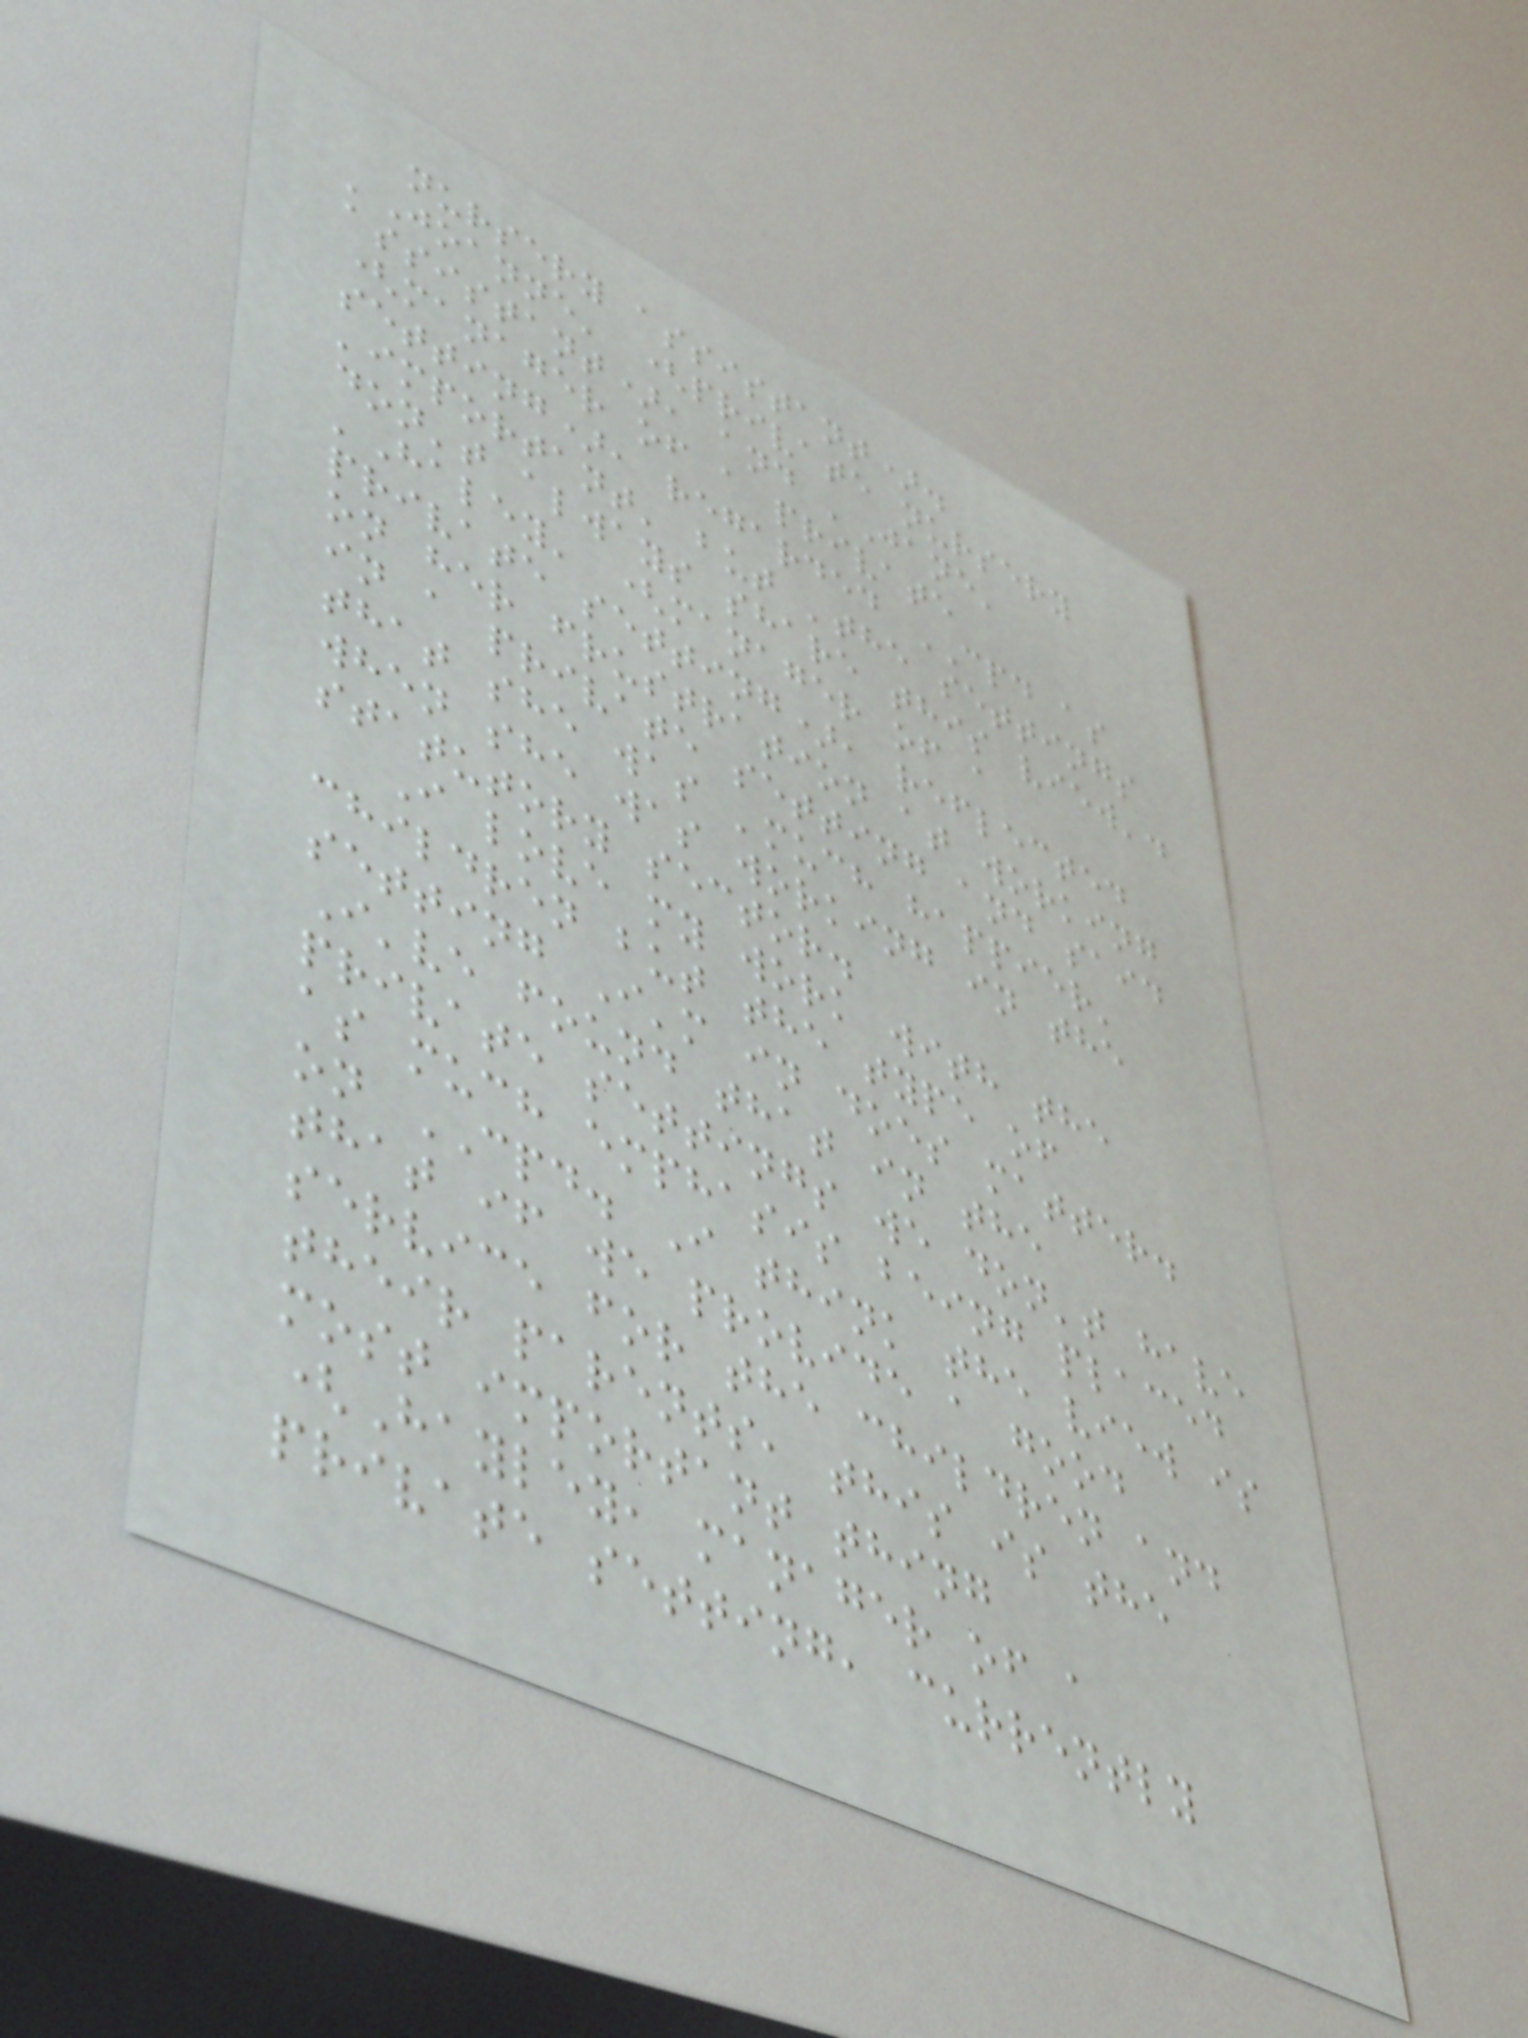nursery assistant).
'Joanne' (private nursery
assistant), and 'Jane'
(manager of a private
setting), regarded CPD as
'important' but 'the settings
don't always share this view'.
'Haley' (manager of a
private setting), reflected
on her frustration at working
in a private setting and said
that she was 'much happier'
when she was working in the
statutory sector.
I love my work with the
children but the type of
setting I'm in does matter.
I've found that in the
private settings we don't have
as much emphasis being placed
on CPD. I think the view is
that if we provide a good
service for the children and
their parents, this is the
most important thing
(Hayley, manager of a
private setting, currently
